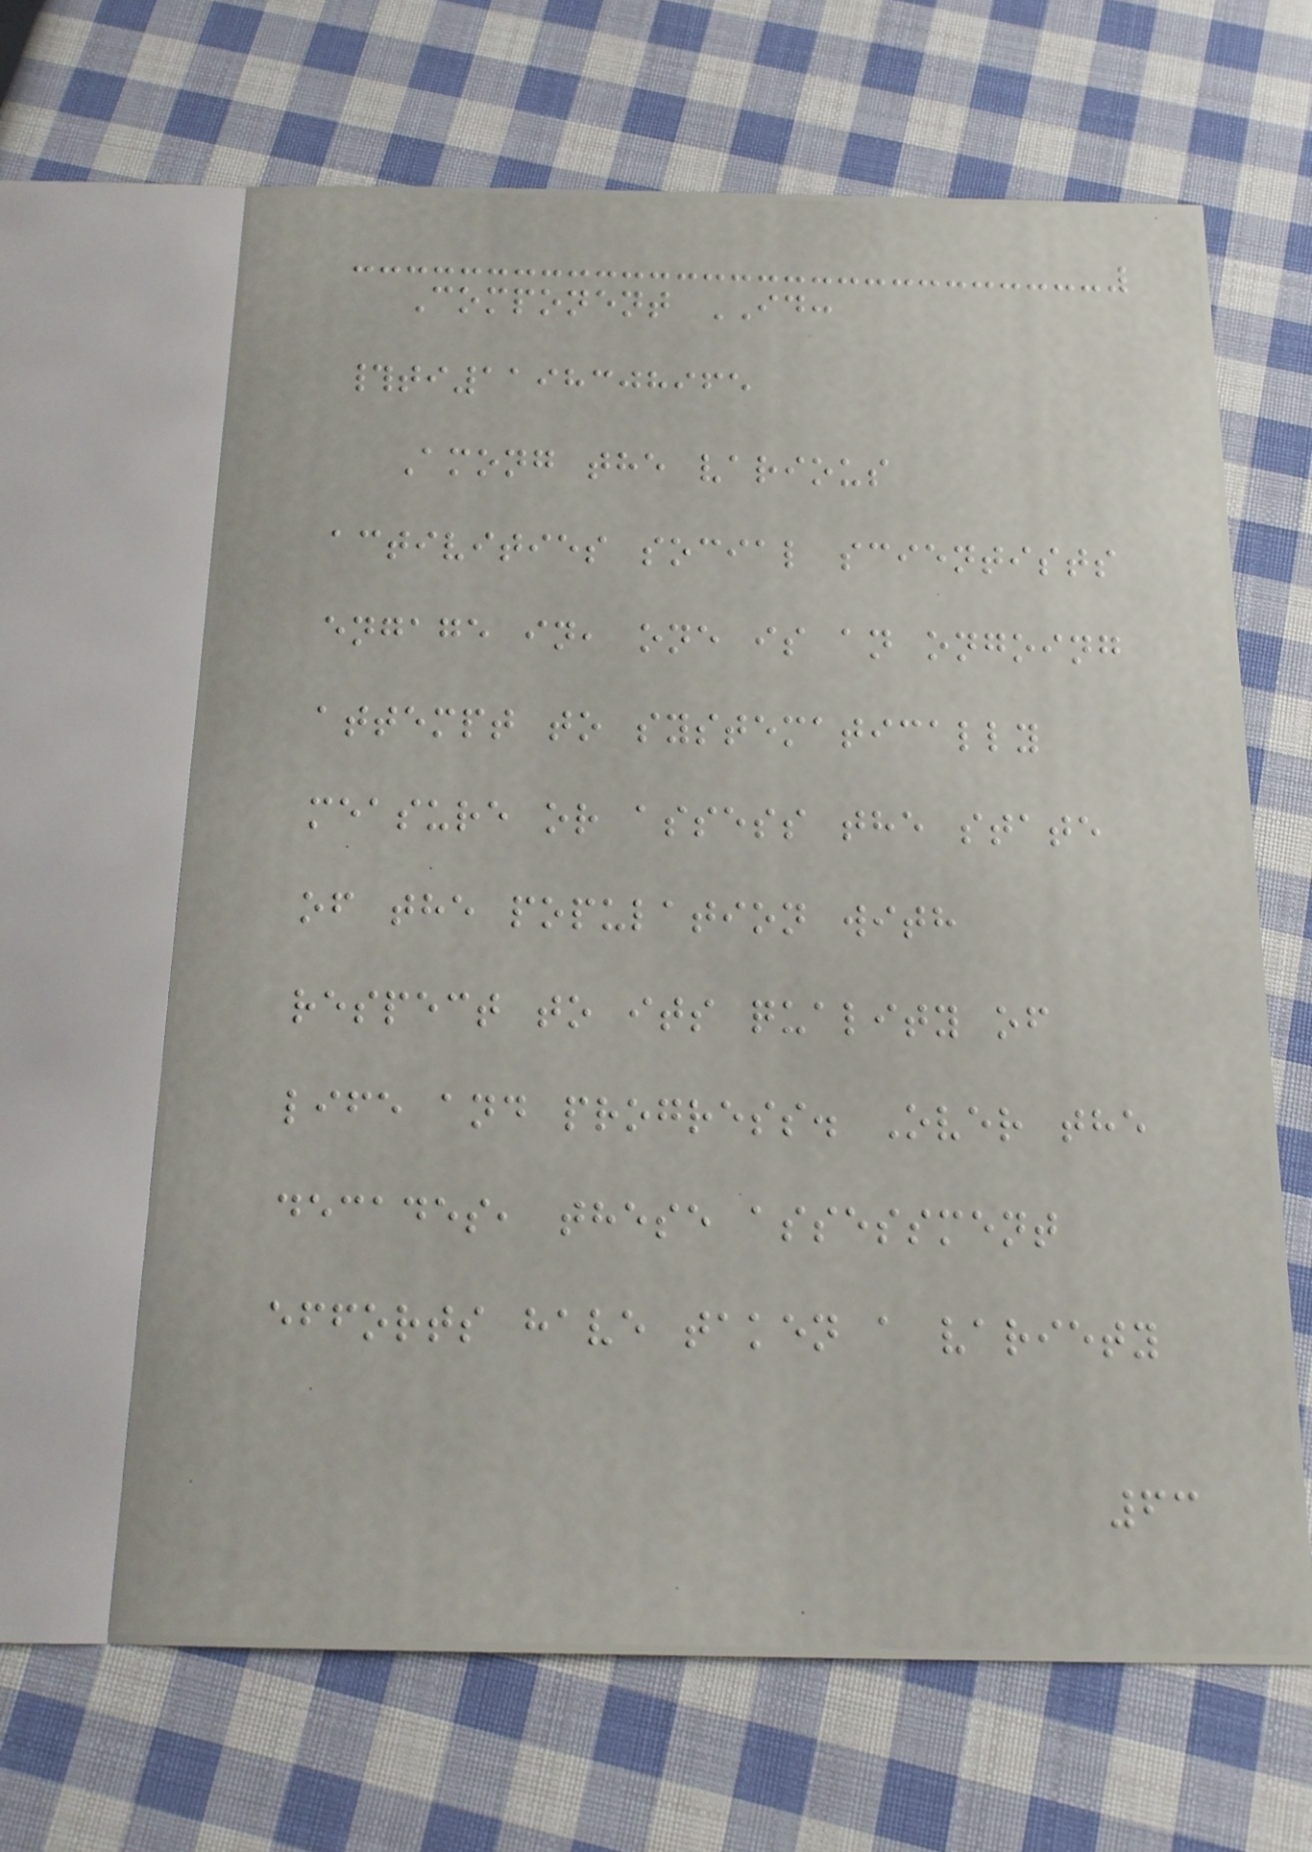Component ID:
#ti1198308965
Among the various
activities social scientists
engage in, one is an ongoing
attempt to systematically
measure or assess the state
of the population with
respect to its quality of
life and progress. Over the
decades, these assessment
efforts have taken a variety
63
